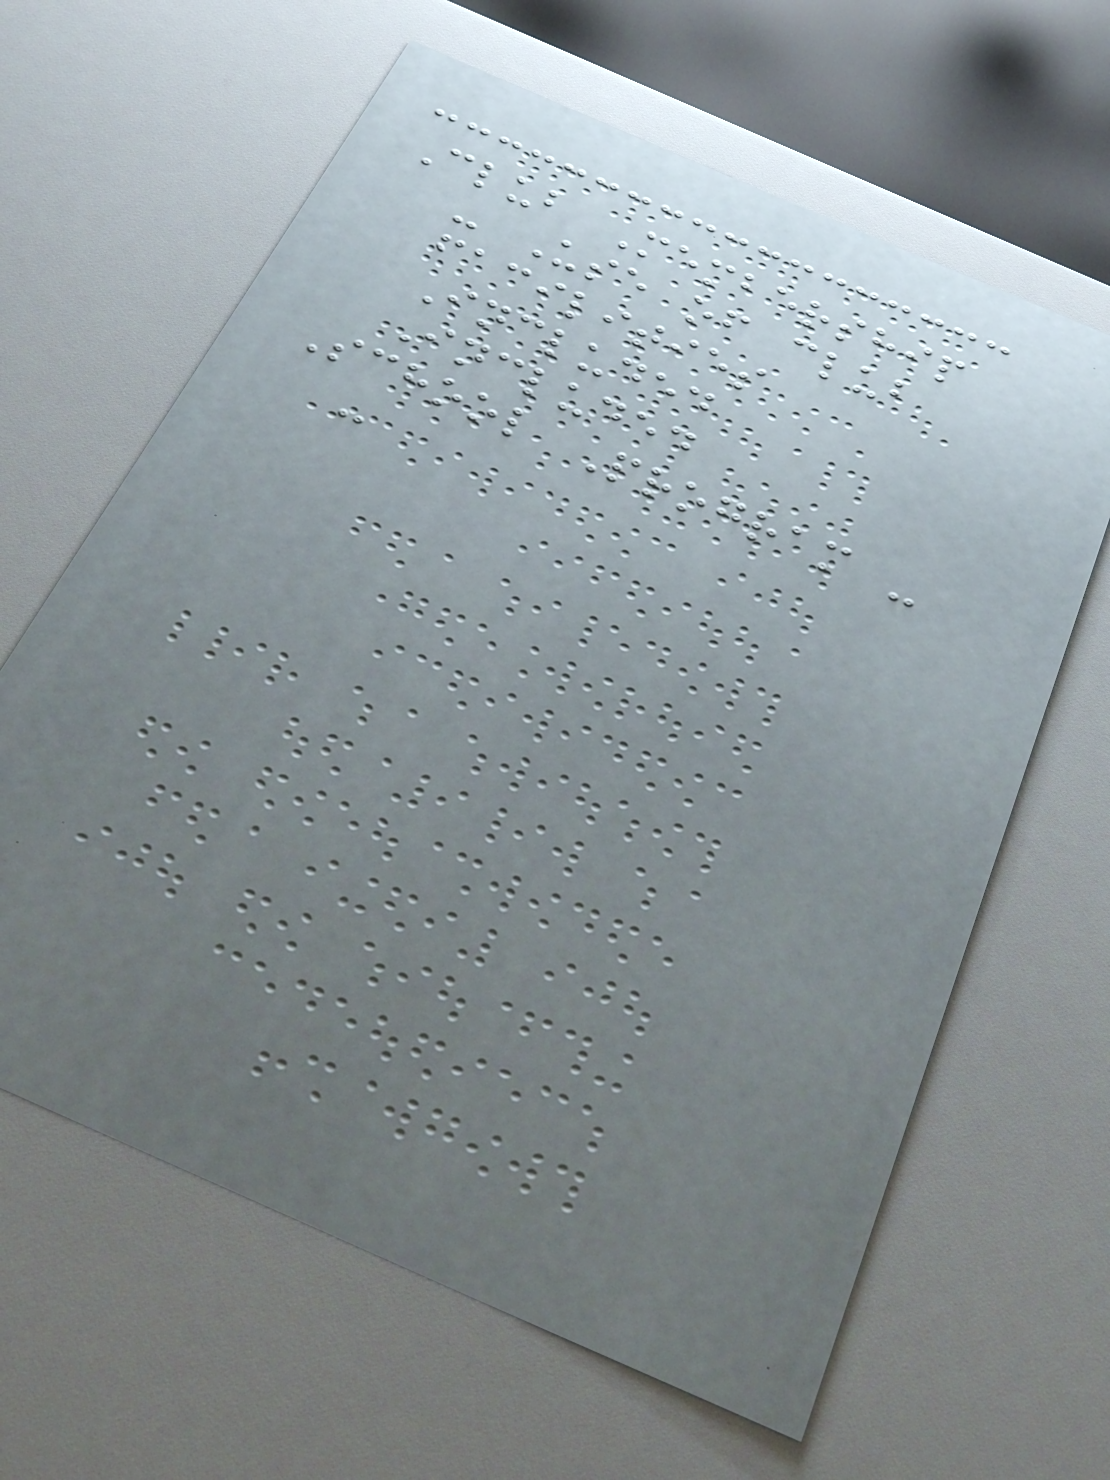Club Membership
- Use of club
facilities
Included
Included
School Program -
-
